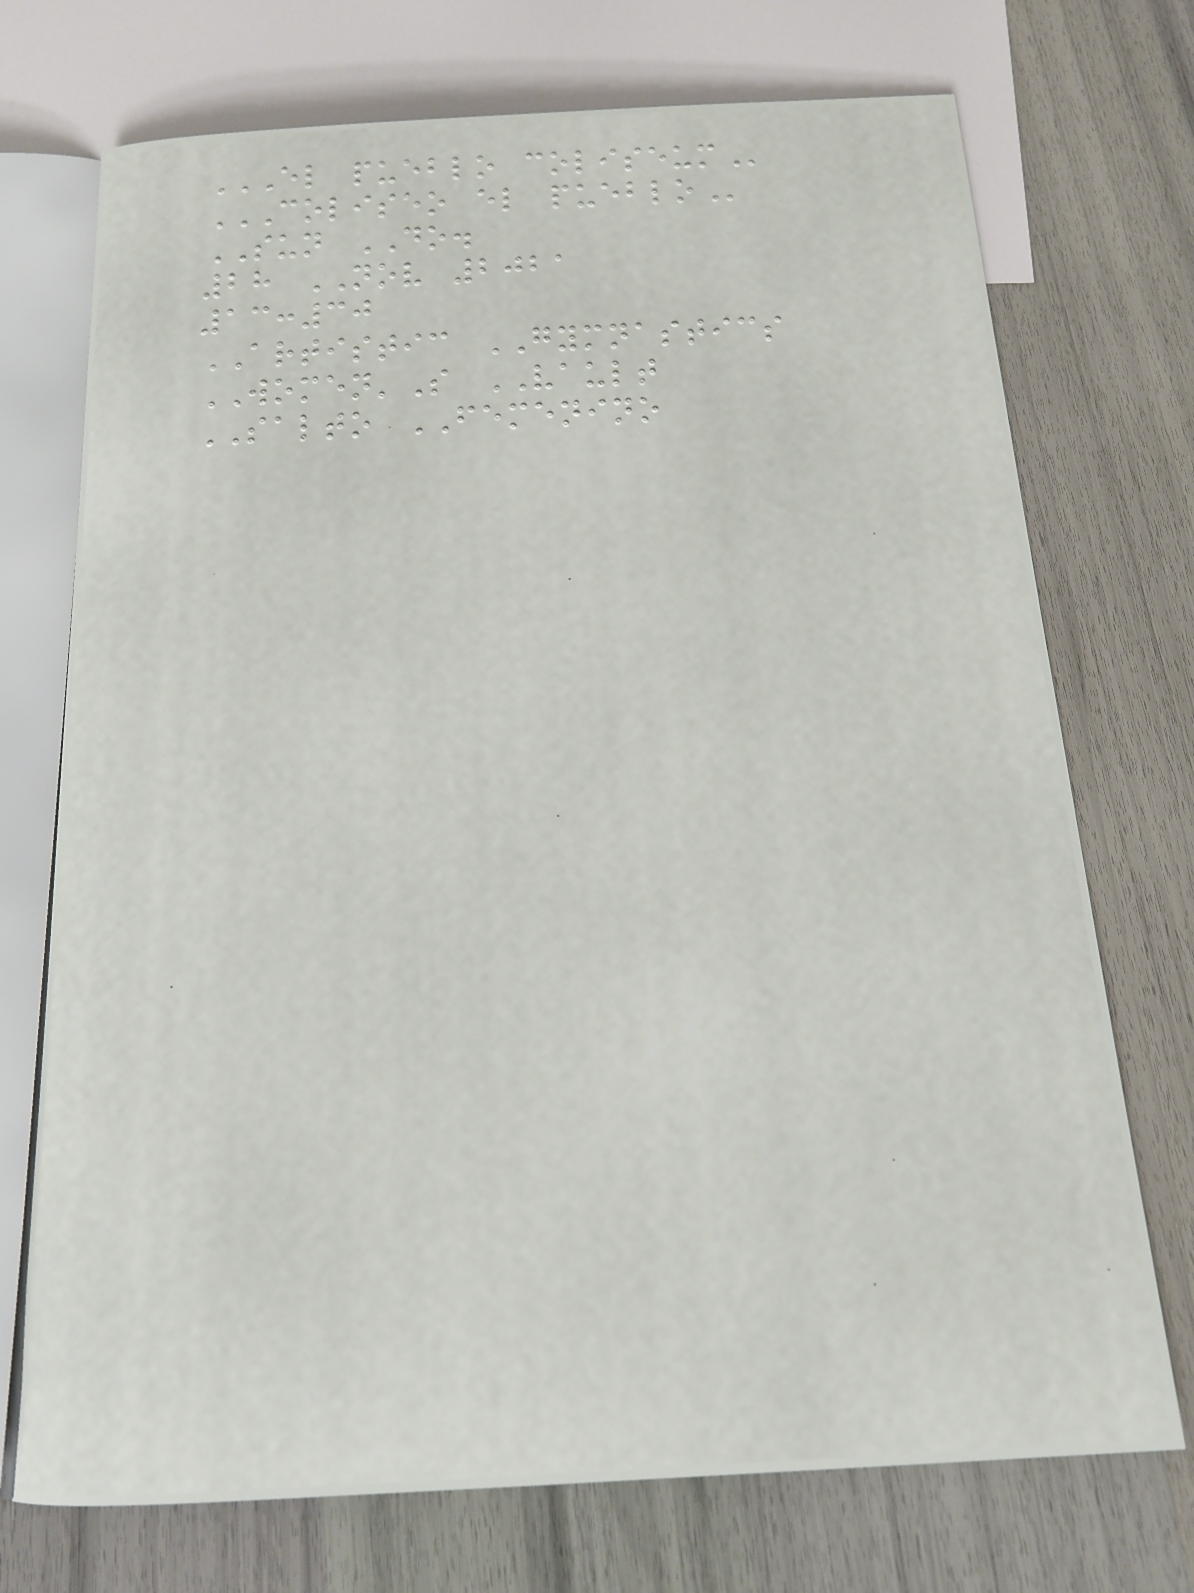EL PUEBLO COLISEUM
COLISEO EL PUEBLO
SUN DO.
28 NOV 2021
13:30
ARTISTIC GYMNASTICS
WOMEN'S VAULT
SALTO FEMENINO
